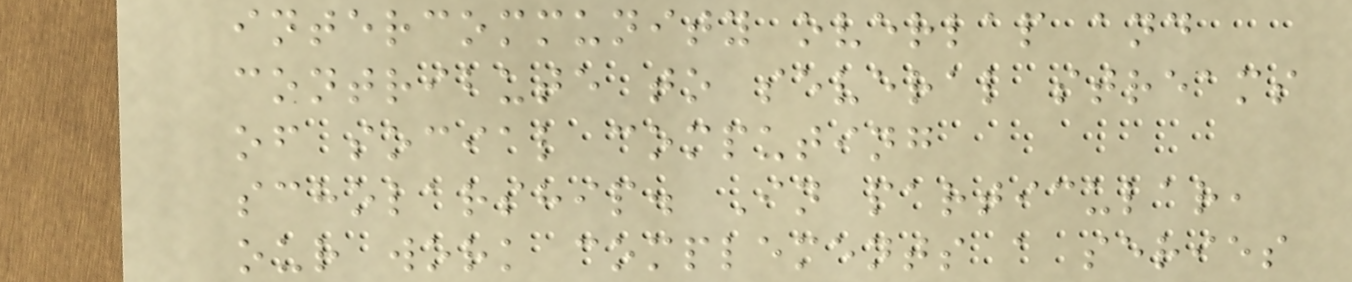intercommunity overlap and
contribute to several streams
of social computing
scholarship. In particular,
our work complements a series
